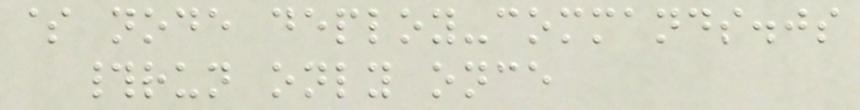$ node deploy-commands.js
#run only once
